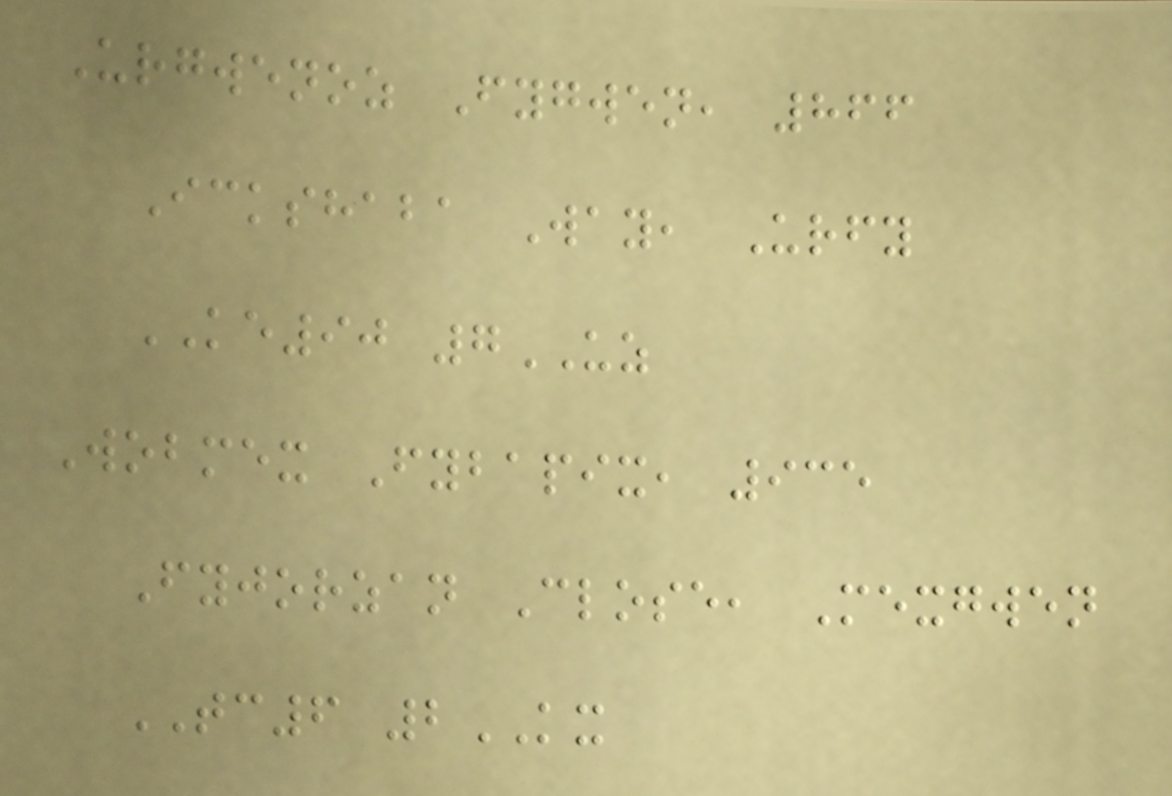Urgwenoz Fygwen, 866
Ickshaba Way, Urfy
KE90 7UZ
Wobmex Fybapix, 935
Fyjorzan Close, Mexgwen
TC6 2KX
